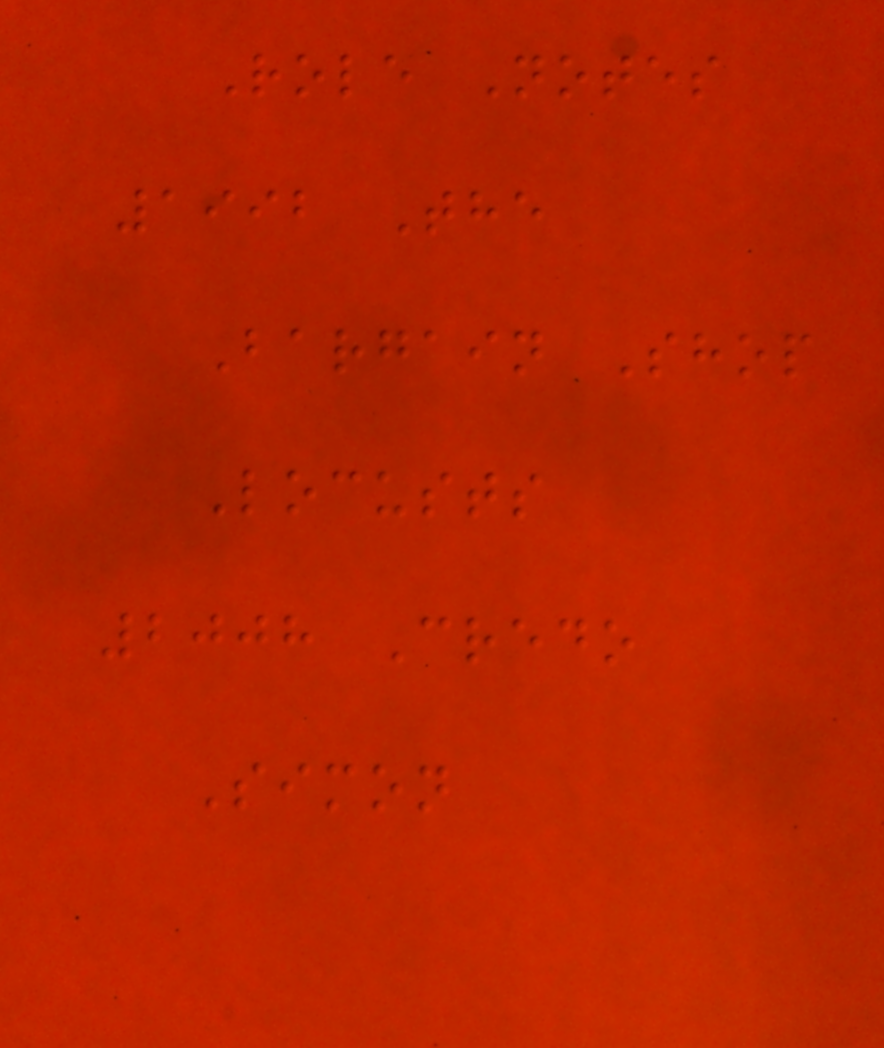Role Notes
1992 The
Bargain Shop
Locusts
2008 Credo
Simon
